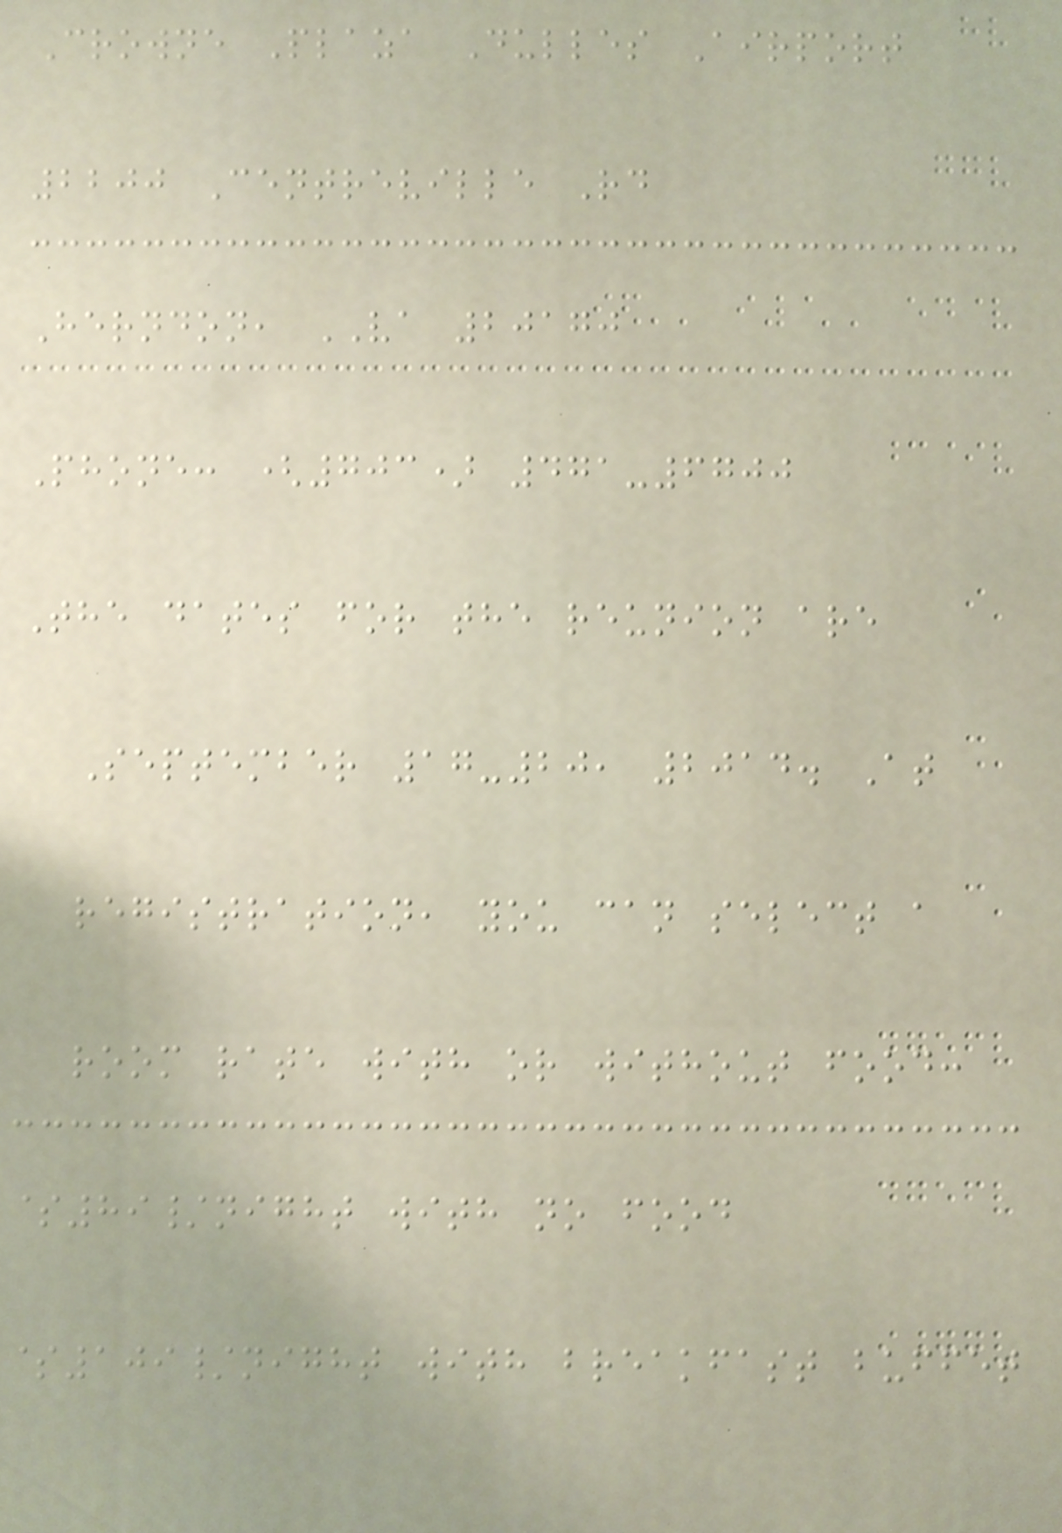Crowne Plaza Dulles Airport
2200 Centreville Rd
Herndon, VA 20170
Phone: (703) 471-6700
The dates for the reunion are
September 17-20, 2014. At
registration, you can select a
room rate with or without food:
$89/night with no food
$109/night with breakfast buffet
